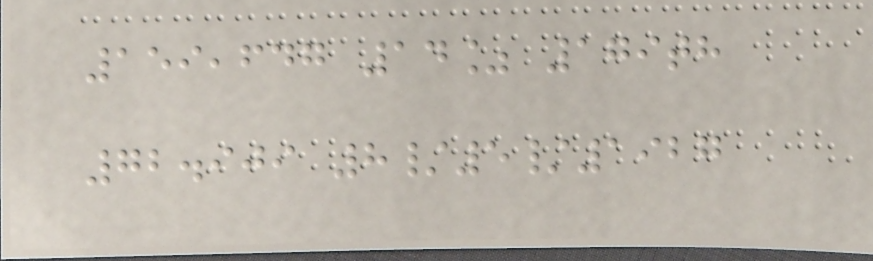159,647 14% 179th
72.909 8/5/1927
